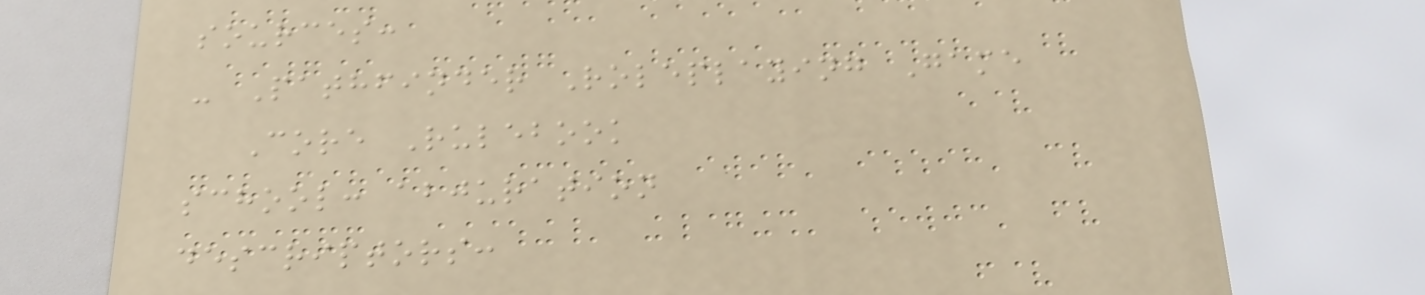sources:
- Pathfinder Roleplaying Game
Core Rulebook
school: abjuration
descriptors:
